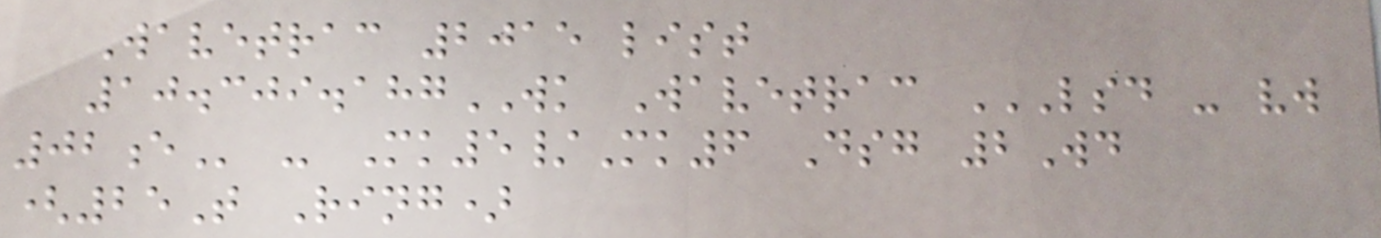Wavetrac 2015 list
10.309.187WK Wavetrac LSD - VW
02E - Mk5/Mk6 Dsg 2Wd
(25T Ring)
